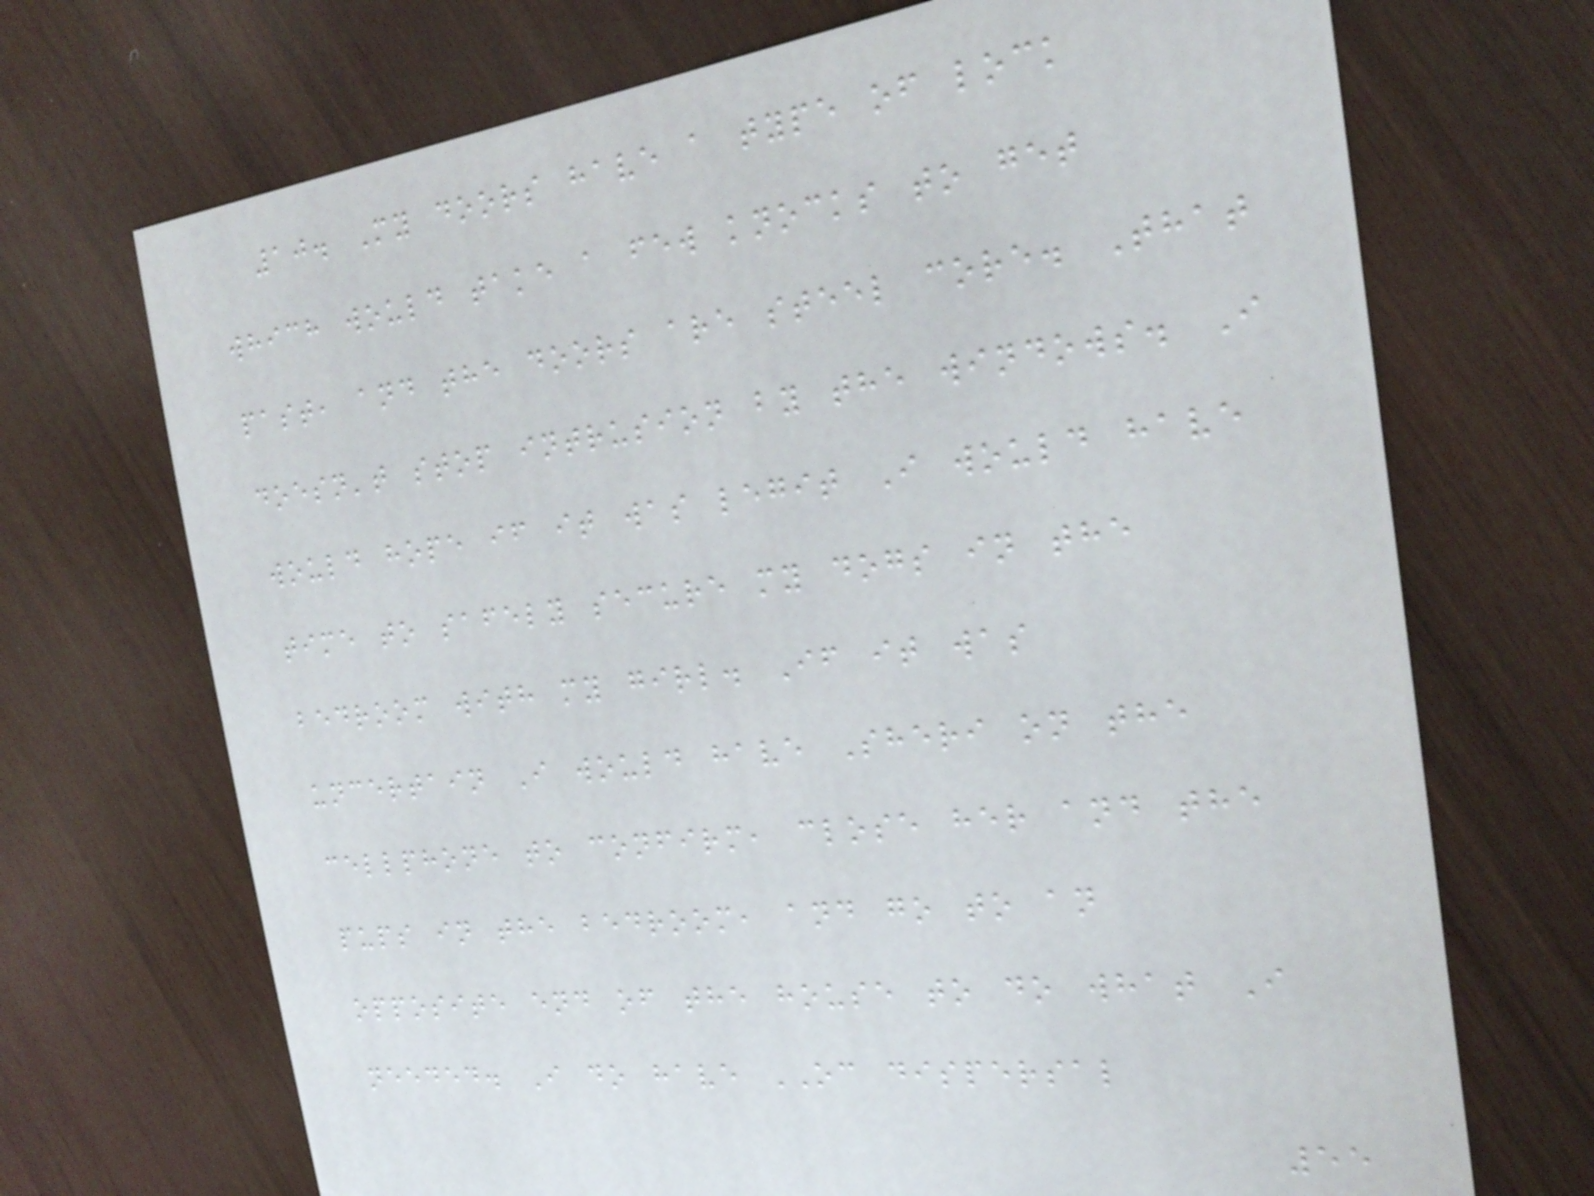10. My doors have a type of lock
which would take a few knocks to get
past, and the doors are steel core. That
doesn't stop intrusion by the windows. I
would hope if it was legit I would have
time to safely secure my dogs in the
bedroom with my girl. If it was
uncertain I would have Sheri on the
cellphone to confirm, close her and the
pups in the bedroom, and go to an
opposite end of the house to do what I
needed. I do have OC dispersal
55
